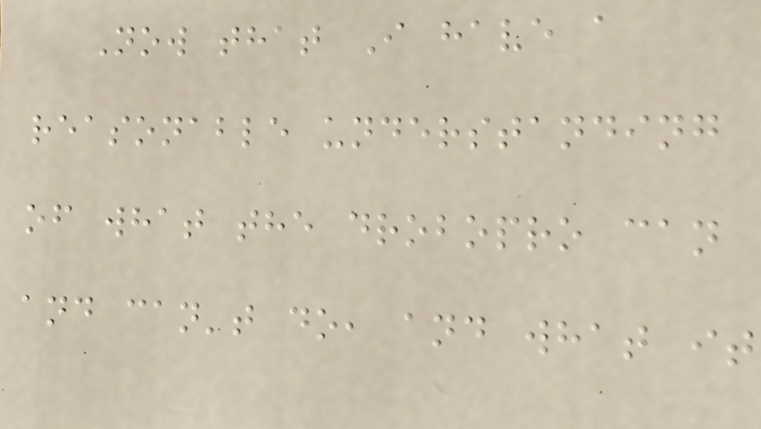Now that I have a
reasonable understanding
of what the drobopro can
and can't do, and what it
